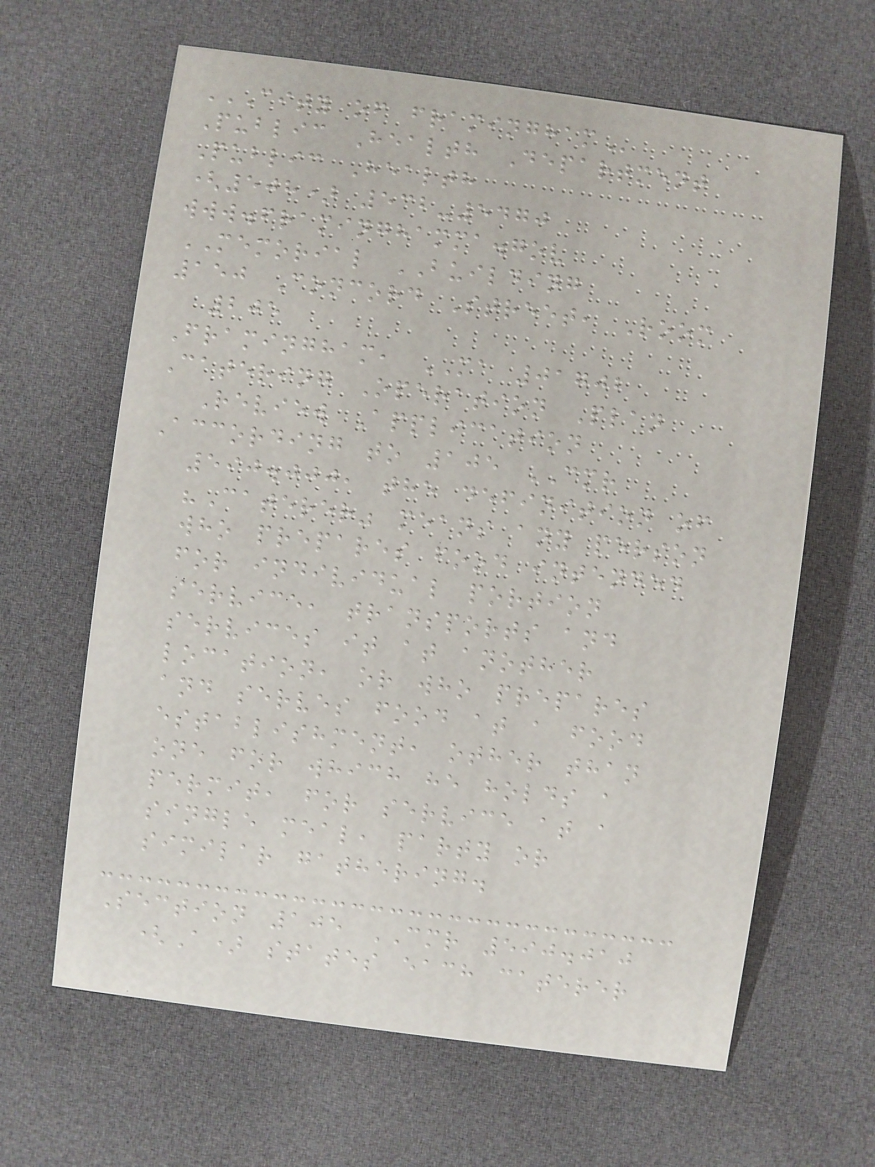CITY OF FRAMINGHAM
Public Health Department
Public Health
(508) 532-5470
www.framinghamma.gov
MEMORIAL BUILDING
150 Concord Street, Room
205
Framingham, MA 01702
Catering Operation Plan
Review Application
According to 105 CMR
590.000, the definition of
"Caterer" means any person
who prepares food intended
for individual portion
service, transports and
services it at another
location, or who prepares
and serves food at a food
establishment, other than
one for which he holds a
permit, for service at a
single meal, party or
similar gathering.
Section 105 CMR 590.010
(A) states each caterer
